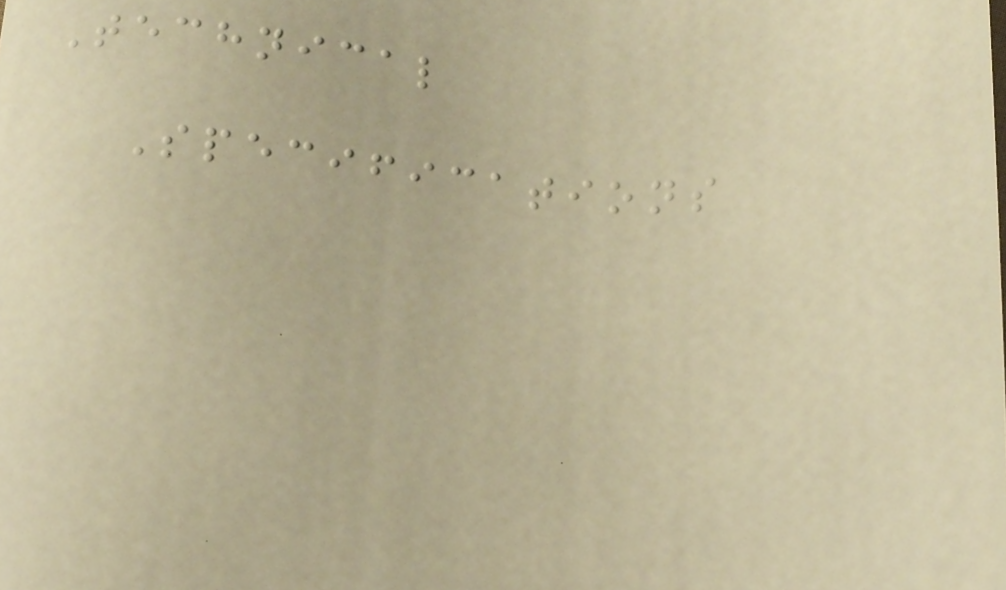Technical
Specifications
